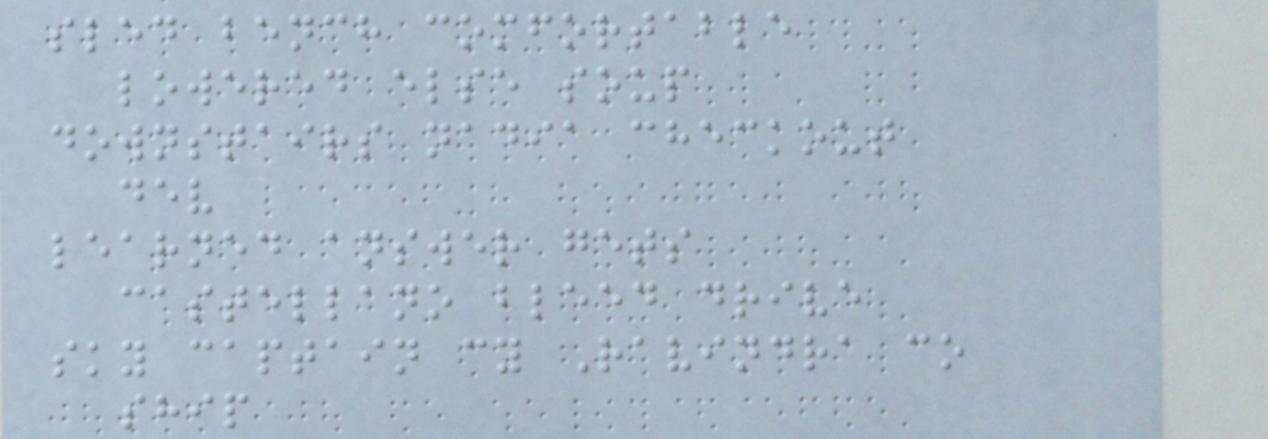sled bench comfortable
lowered else soup
downstairs nadia checkout
dev
learned answer gets
castellano bleed drive
sky captain cy Ravindra co
ship
